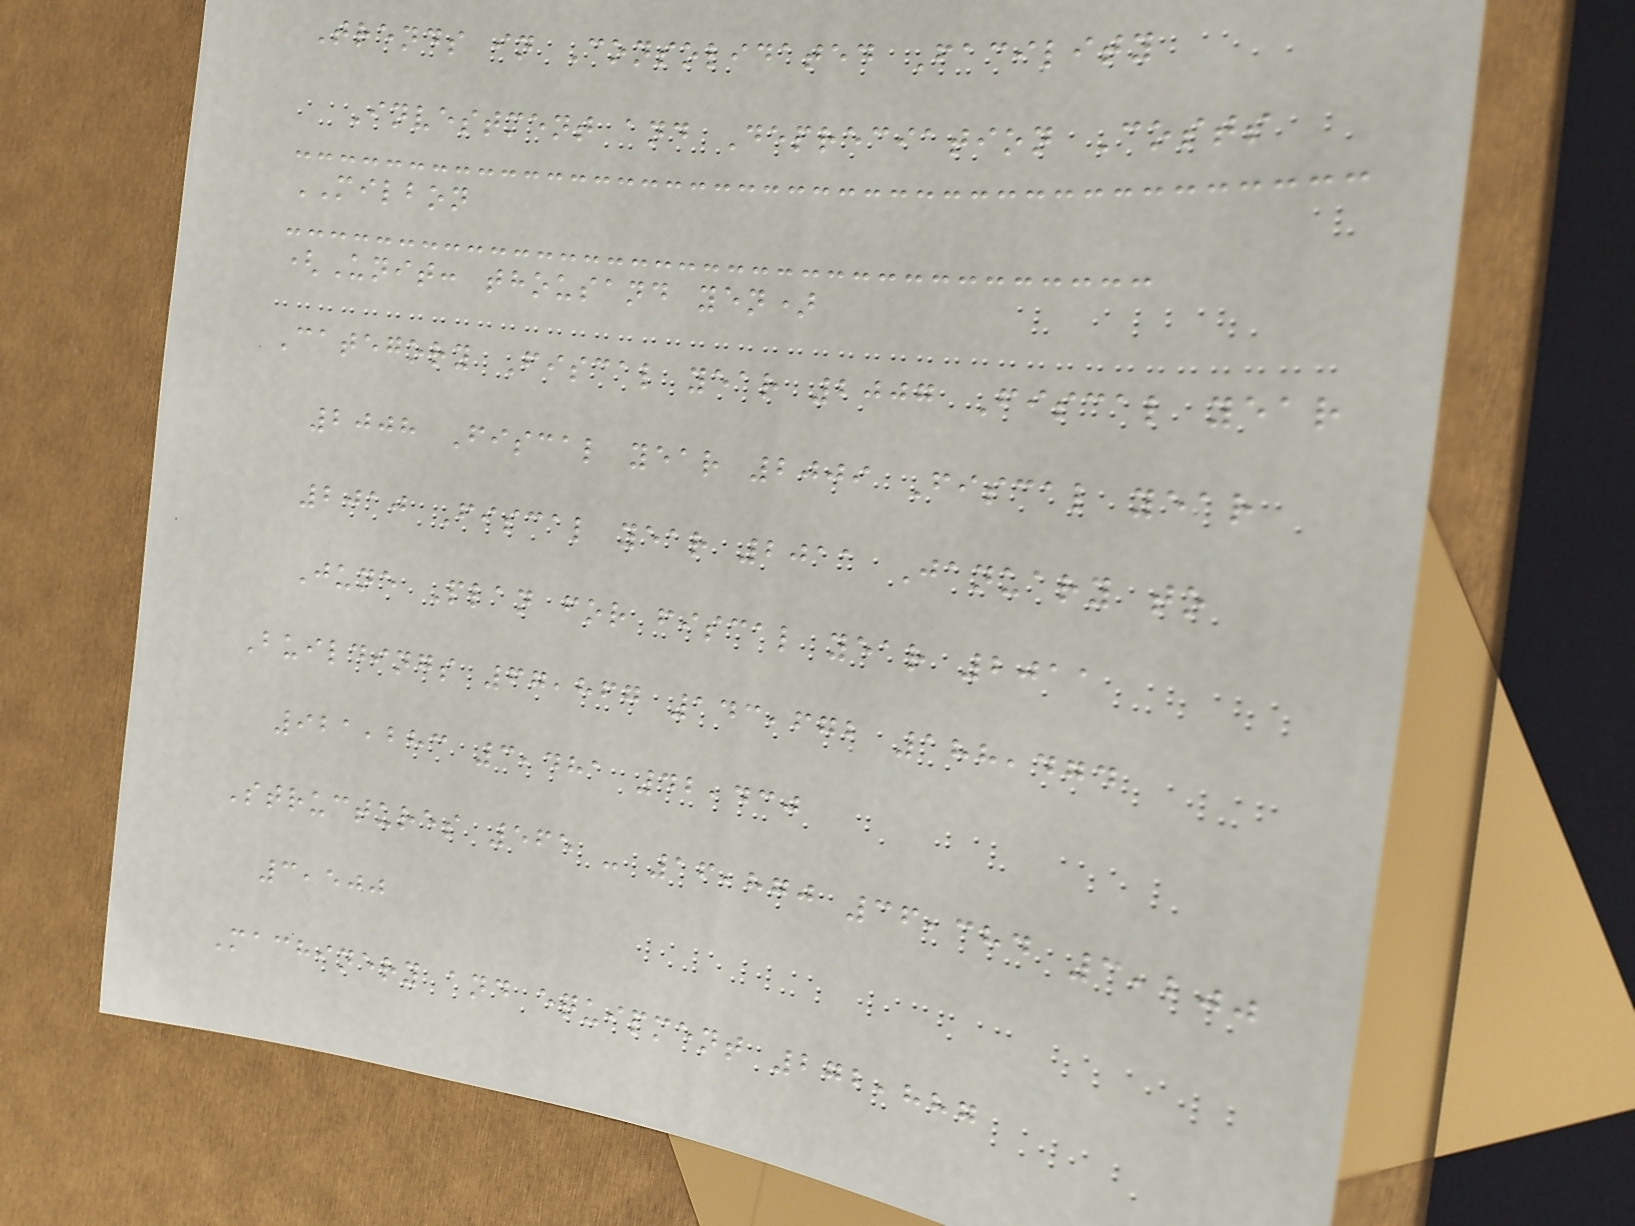Trends in Consolidated Facility
Investment and Depreciation Costs
MILBON
(Unit: thousand yen)
Category Fiscal year 2007 Fiscal year
2008 Fiscal year 2009 Fiscal year
2010 Fiscal year 2011 January to
June Plan for fiscal year 2011
Buildings 67,867 143,672 188,474
921,283 3,481 42,430
Structures 565 - 16,870 36,384 3,200
3,500
Machinery and equipment 272,887
